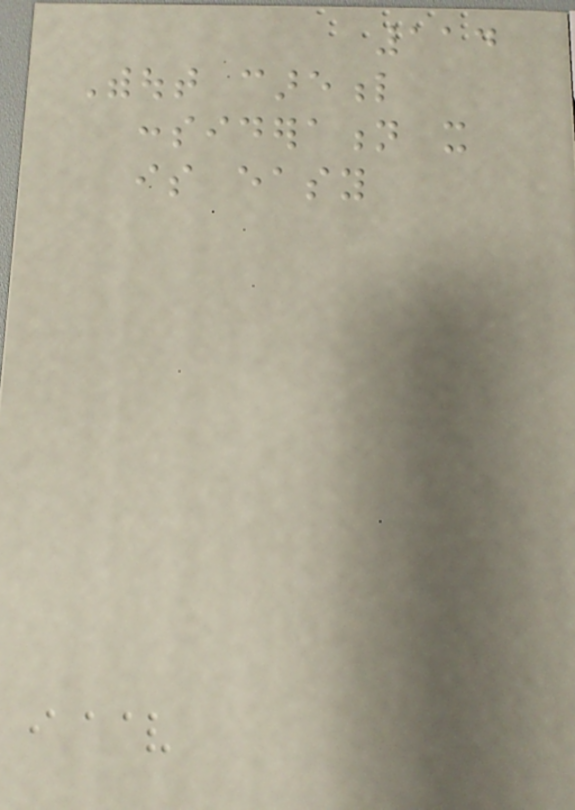114
Without careful
consideration it
is easy
